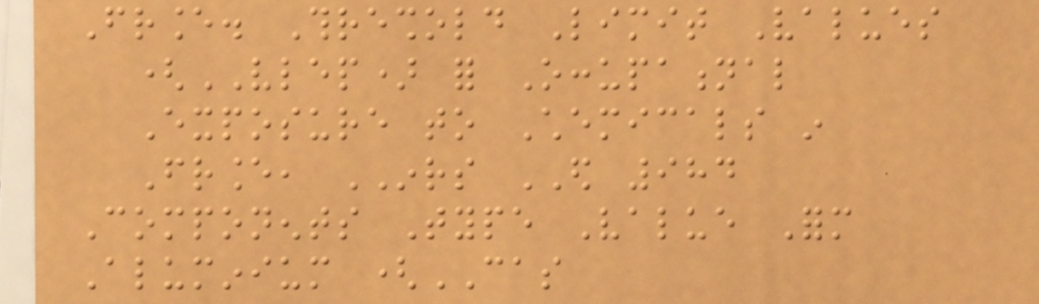France. Threshold Limit Values
(VLEP) for Occupational
Exposure to Chemicals in
France, INRS ED 984
Components Type Value Form
Aluminium (CAS
